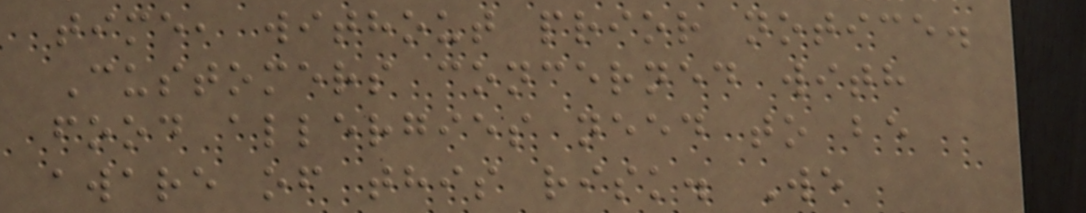time, without prior notice.
Customers concerned with
food allergies need to be
aware of this risk. We
